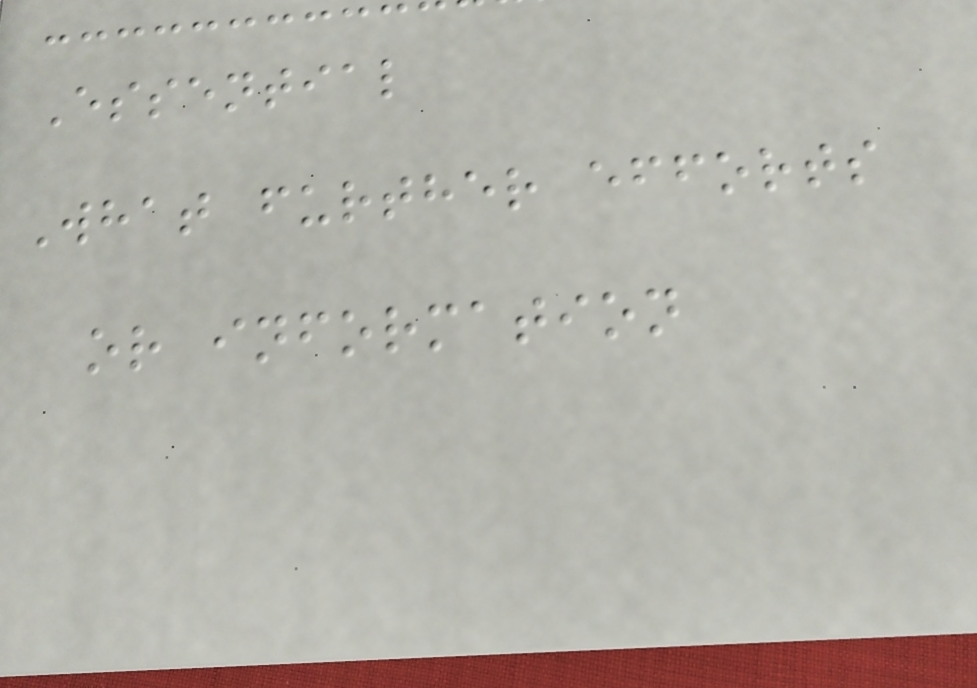Essential
What further efforts
or information
